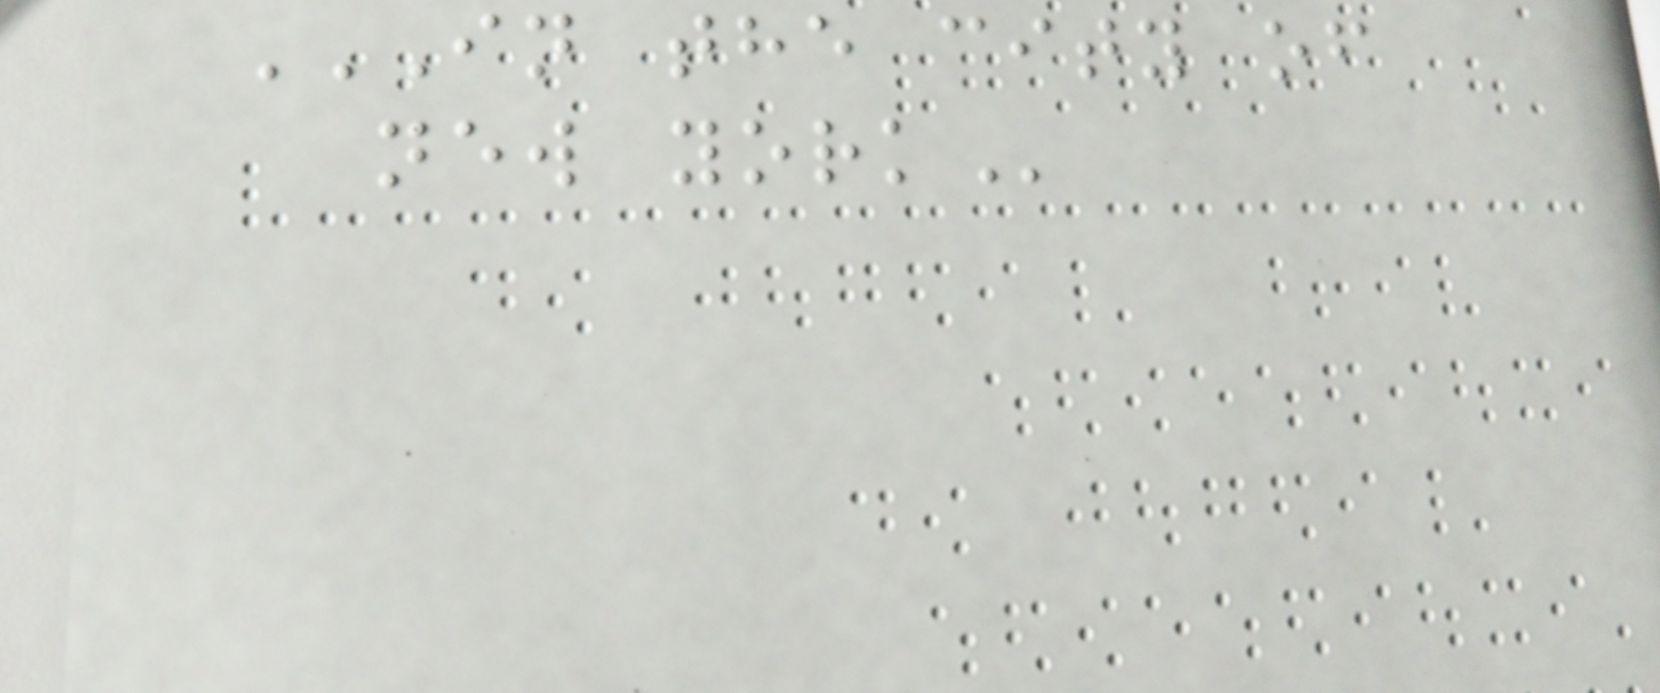IN THE CITY OF
NEW YORK
